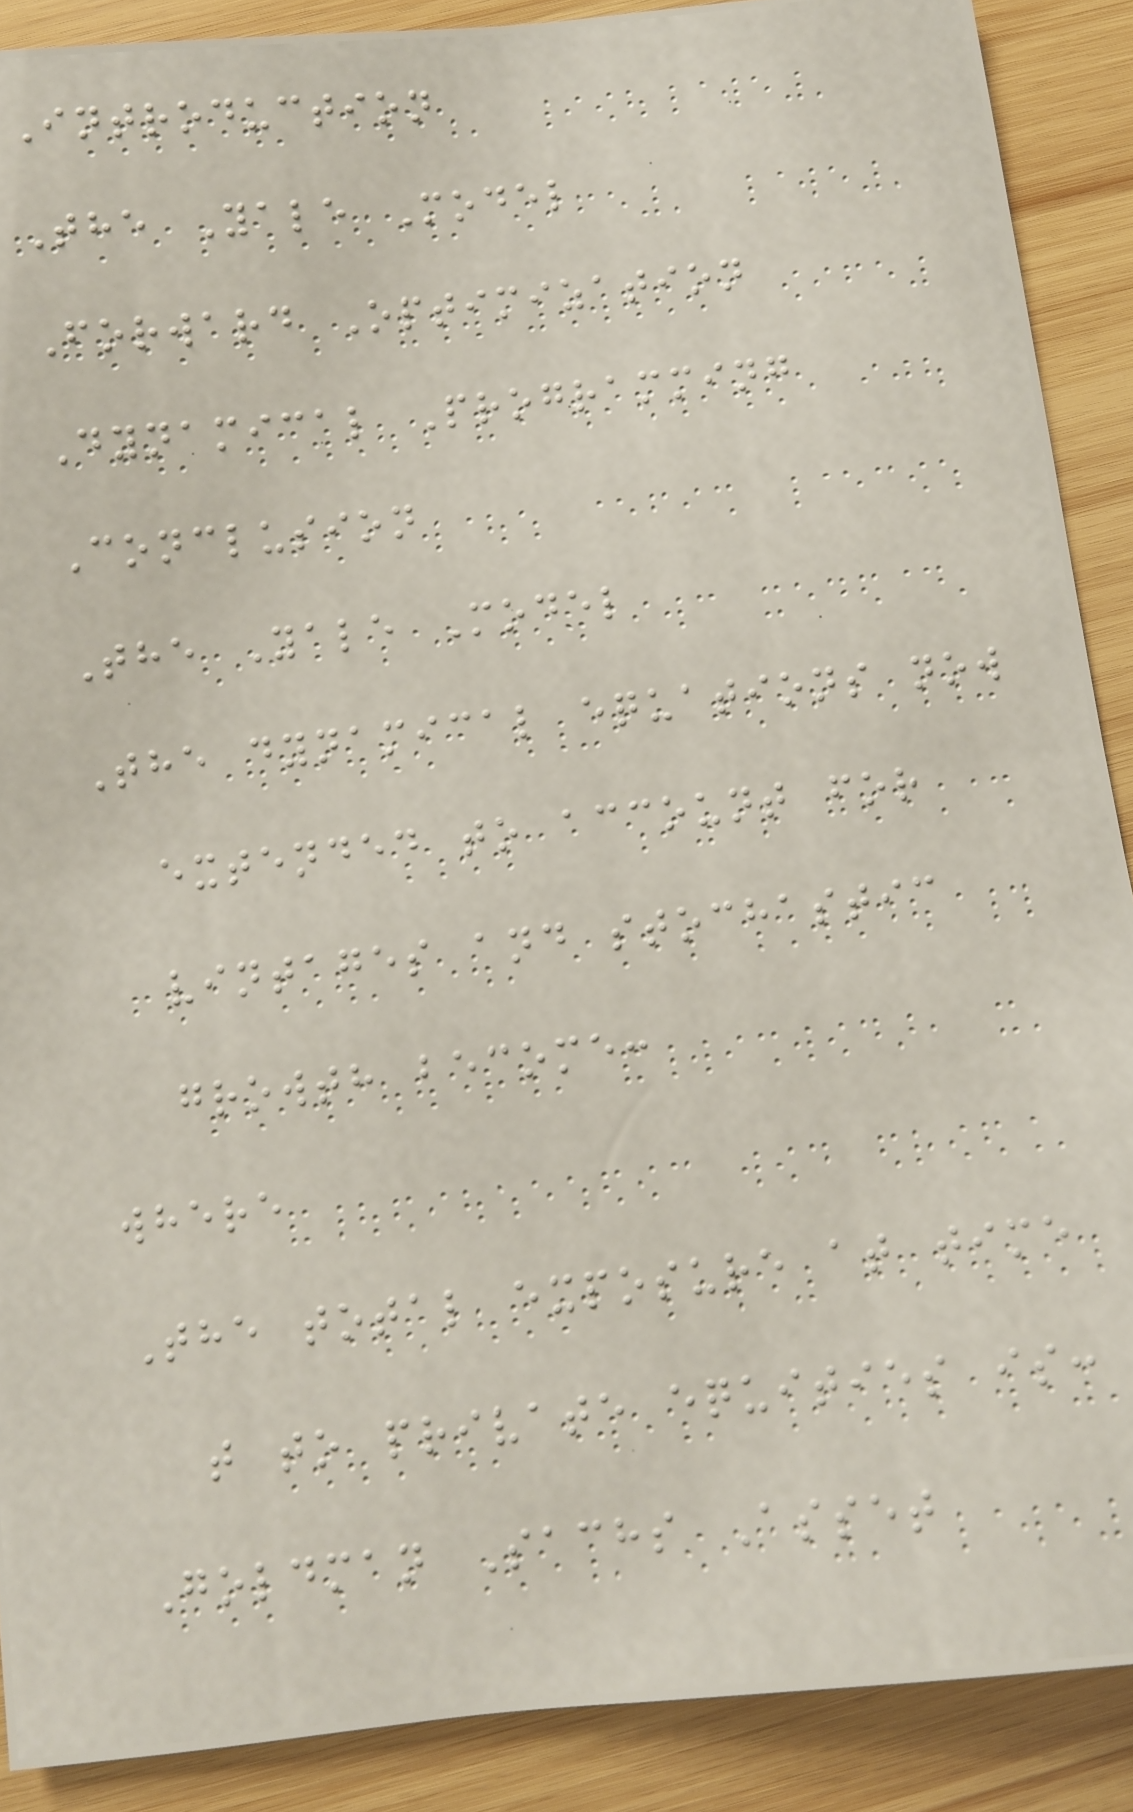Introduction
The Yale Model
Forward Optimization
Dynamical Programming
Conclusion
The Yale Model
The dynamical equations now
extended to account for
vintages and stochastic
growth become:
where
The total exposure at time
t to private equities is:
Goldman Sachs Asset
